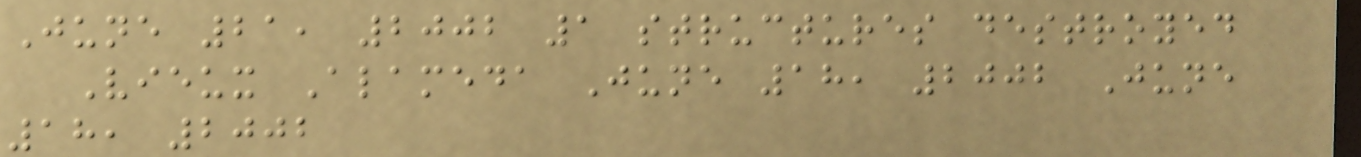June 21, 2002 1 structures destroyed
Vieux Alameda June 18, 2002 June
18, 2002
